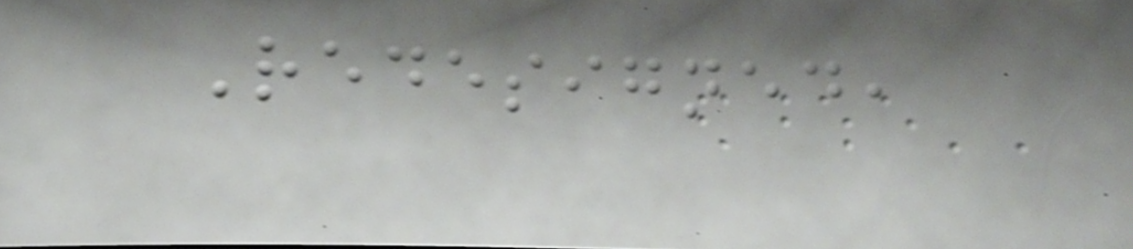Redesigned,
